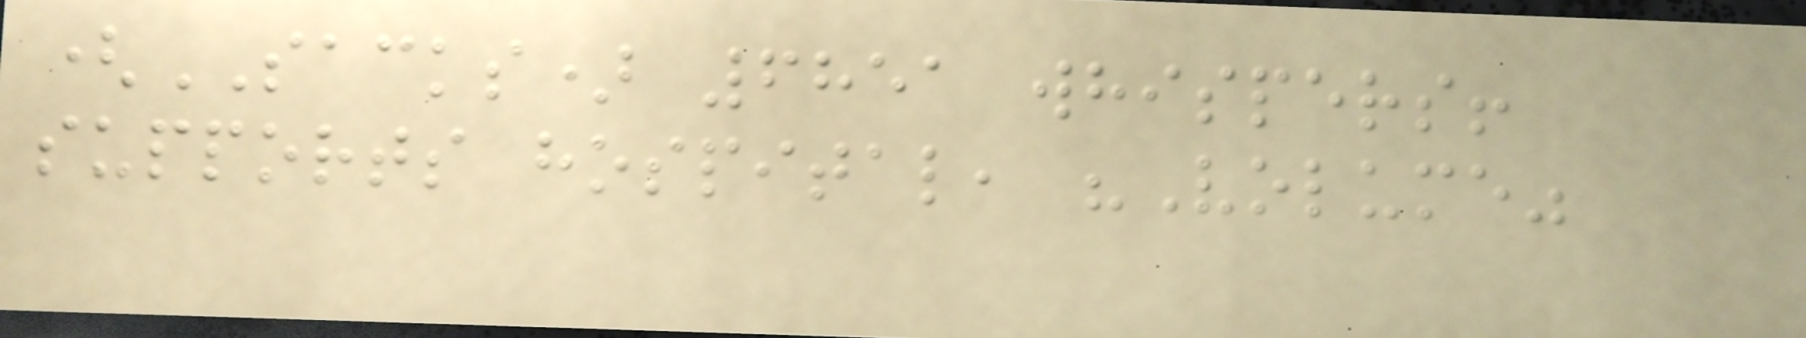(SACKS) 6851 whispers!
supports hospital, "Volume"
